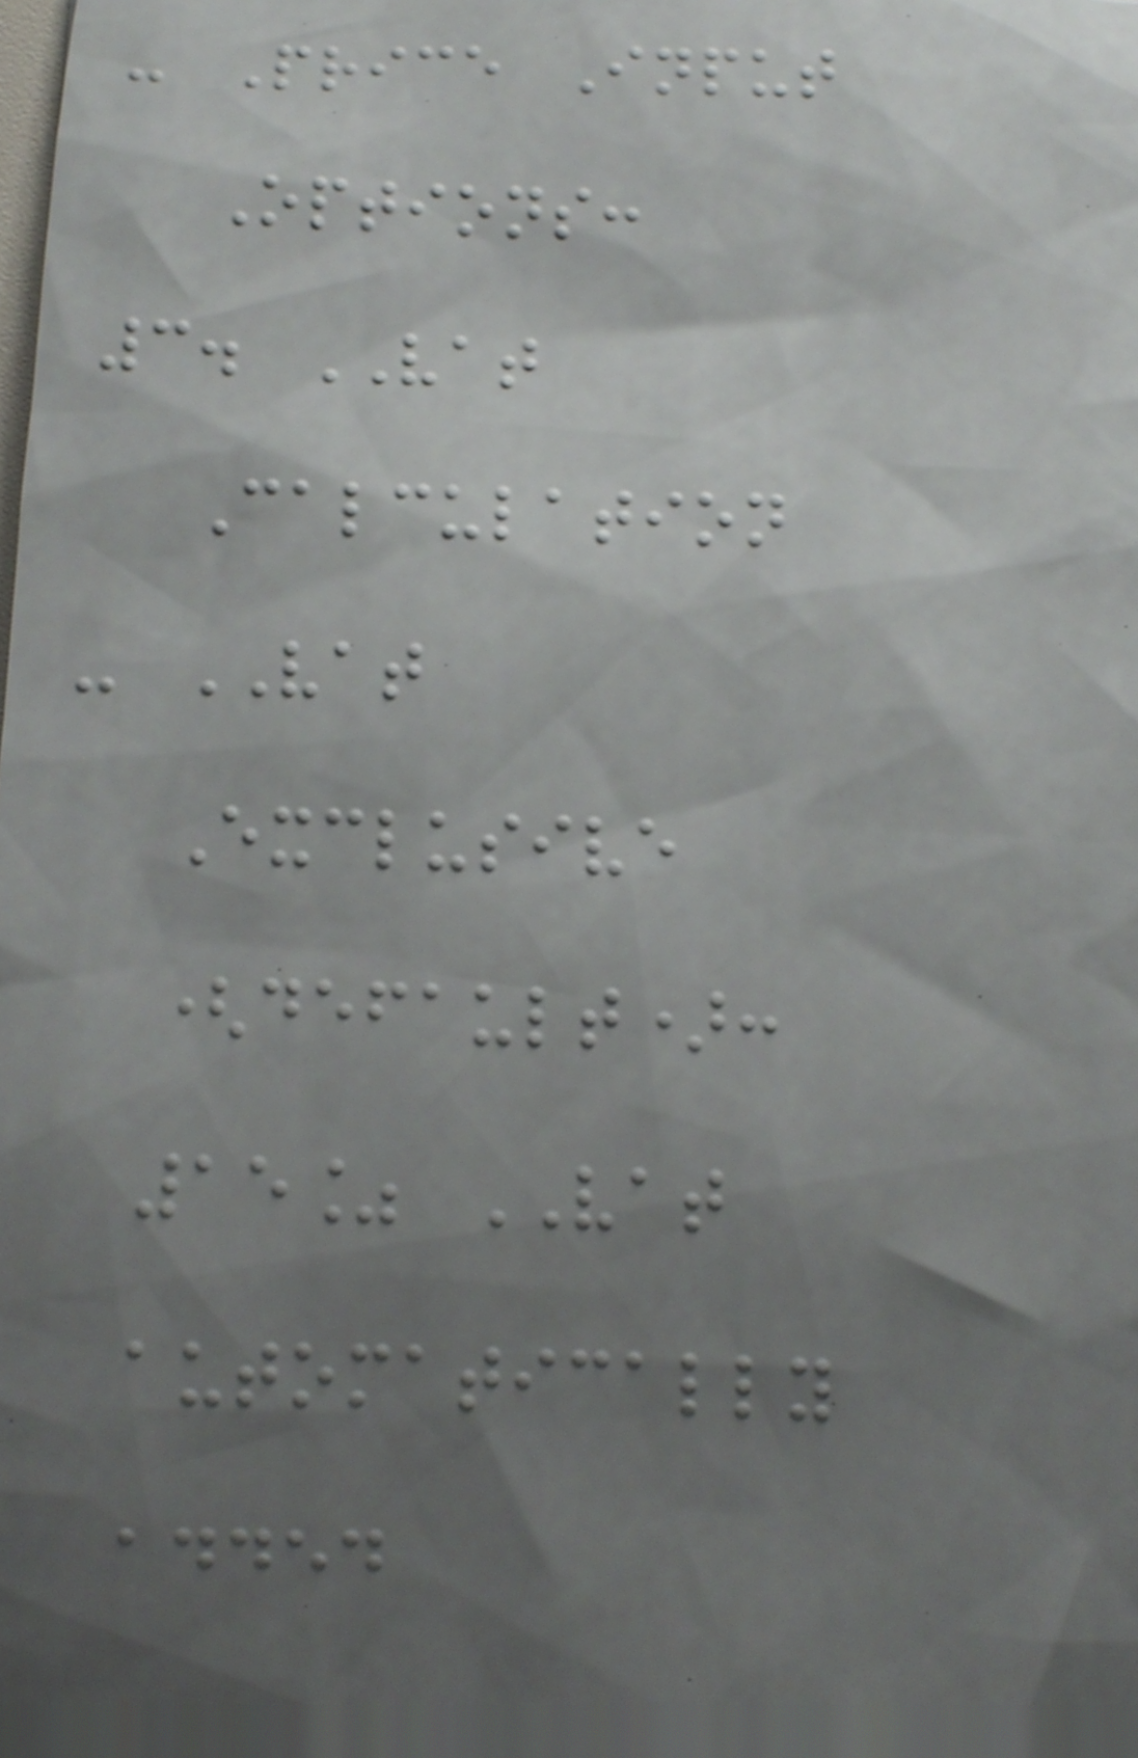- Price Input
Options:
3. VAT
Calculation
- VAT
Exclusive
(default):
15% VAT
automatically
added
